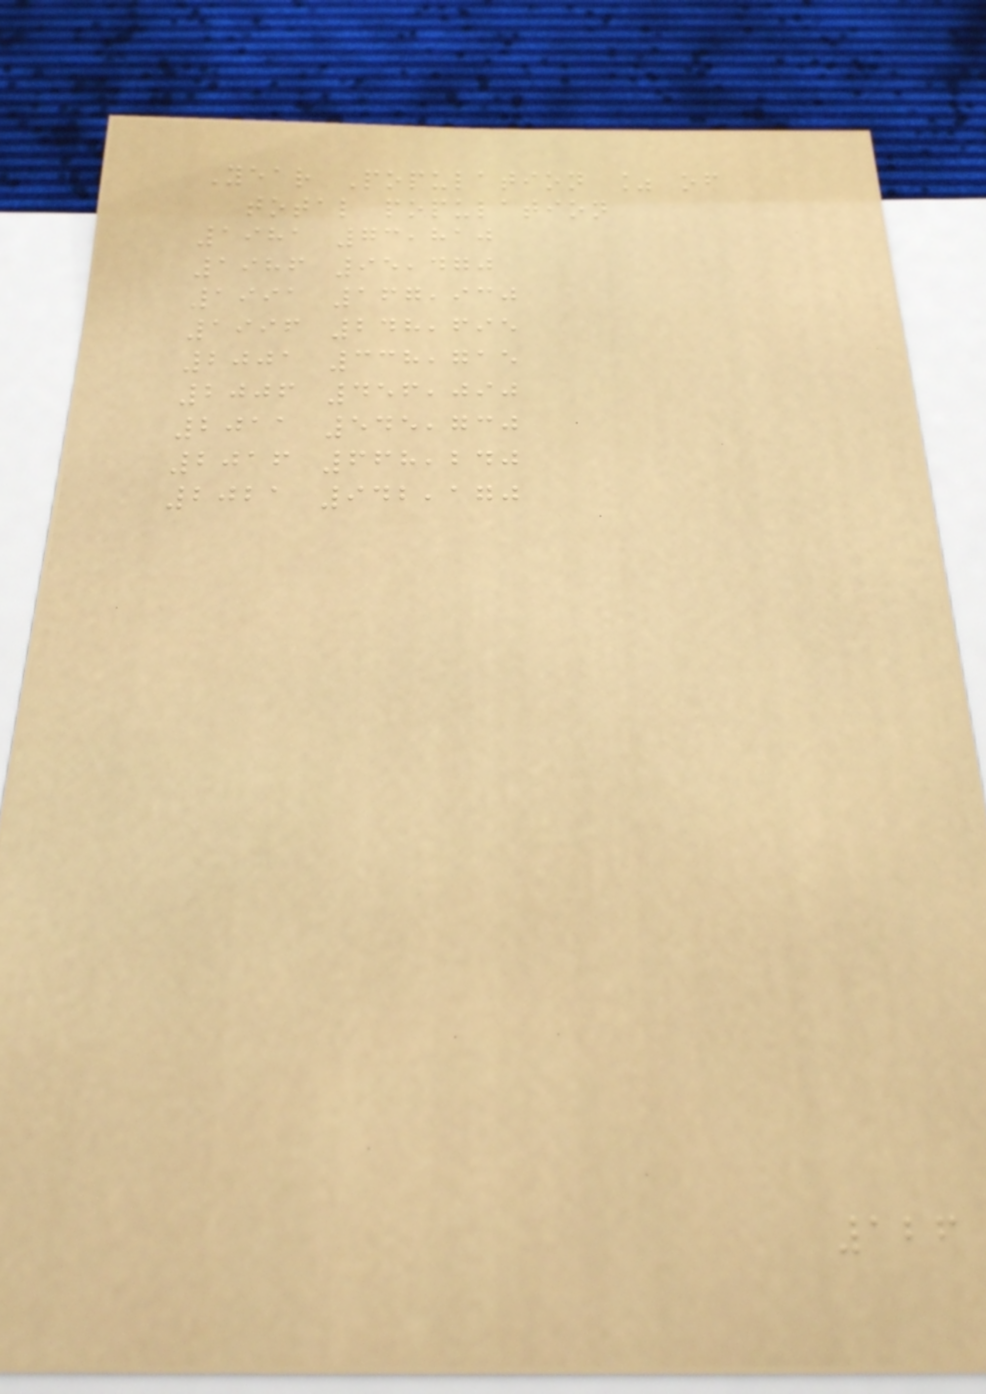Year Population % of
total population
1981 73,810
1986 95,470
1991 167,930
1996 248,695
2001 338,715
2006 456,090
2011 545,730
2016 668,240
2021 942,170
126
